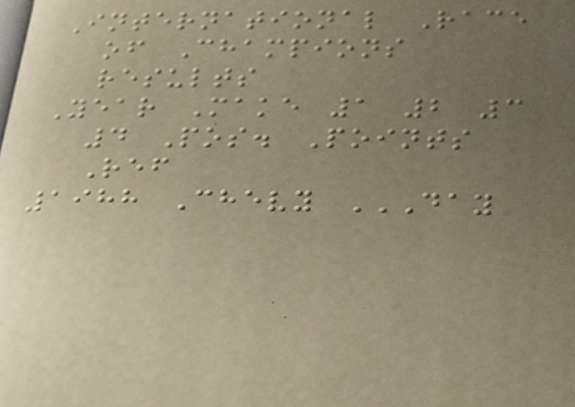International Race
of Champions
results
Year Make 1 2 3
4 Pos. Points
Ref
1988 Chevy DAY
